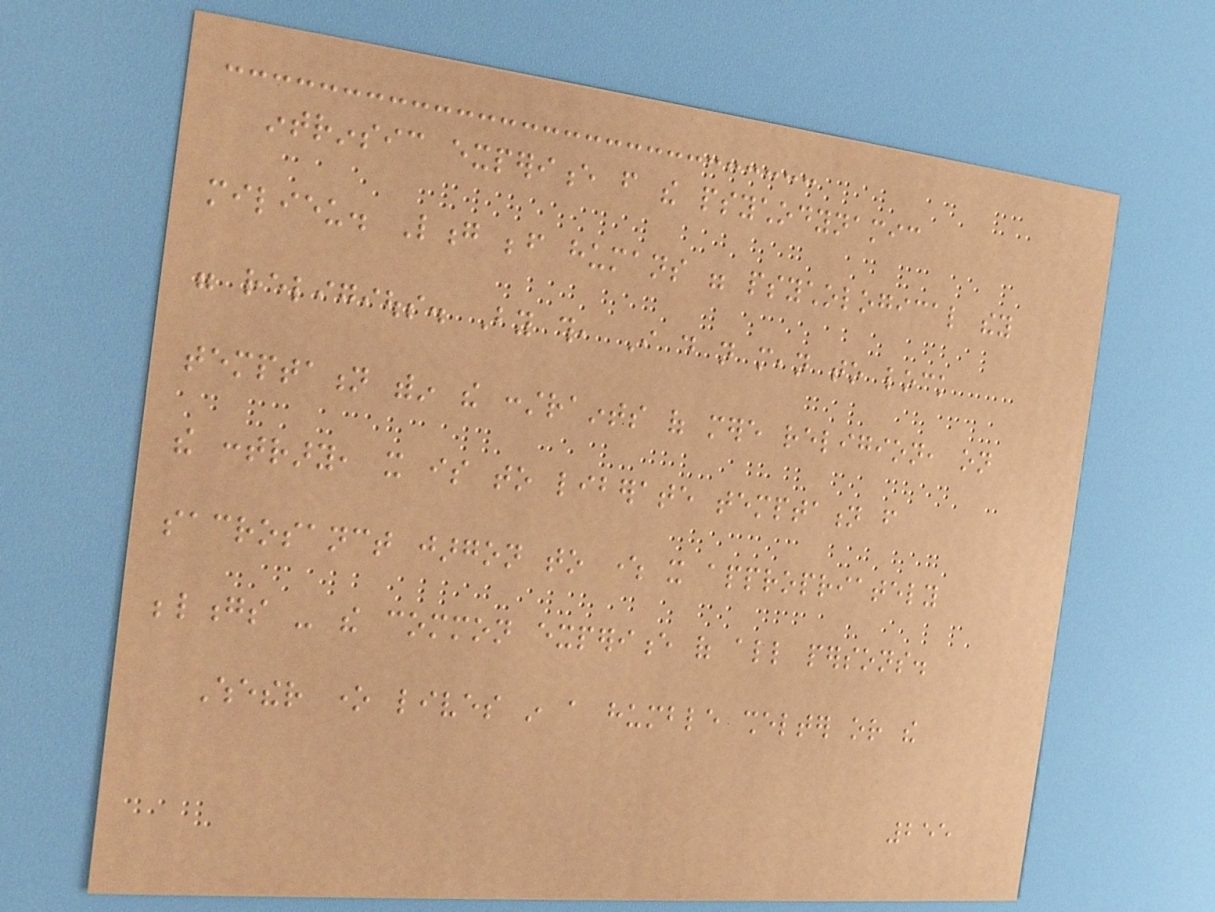intrinsic experience from the psychodynamic
milieu. Long before humans were psychological they
were religious. By this, I do not mean to lock
temptation within the constraints of mere religion, on
the contrary, it is to liberate temptation from
sacrosanct jargon to where it appropriately
belongs - the common experience of all persons.
Whether one lives in a humble shelter or the
255
